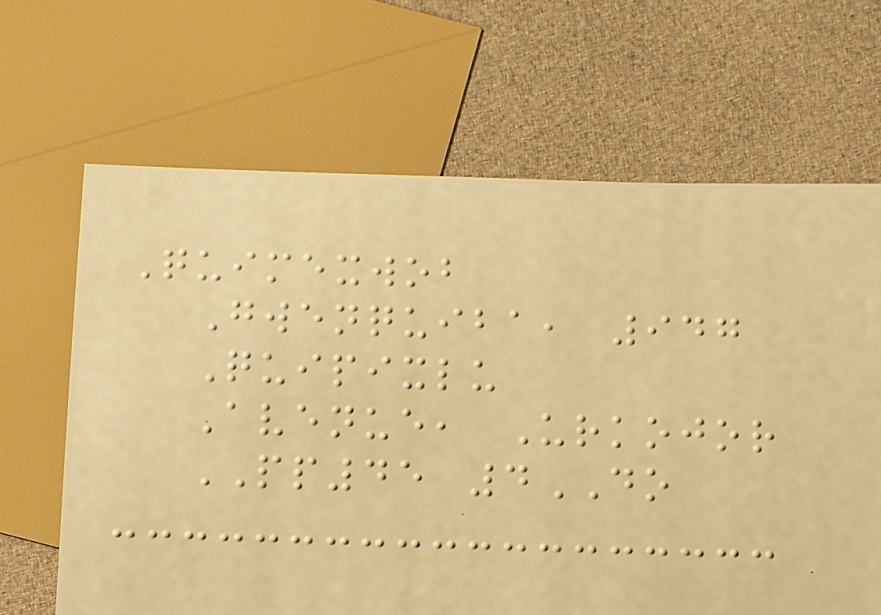Quimexwob
Gwenquiba, 947
Quipixlu
Avenue, Urkojor
PP45 4DO
